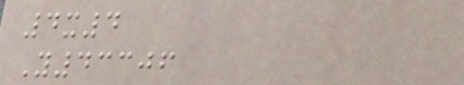4x4
Y43306
